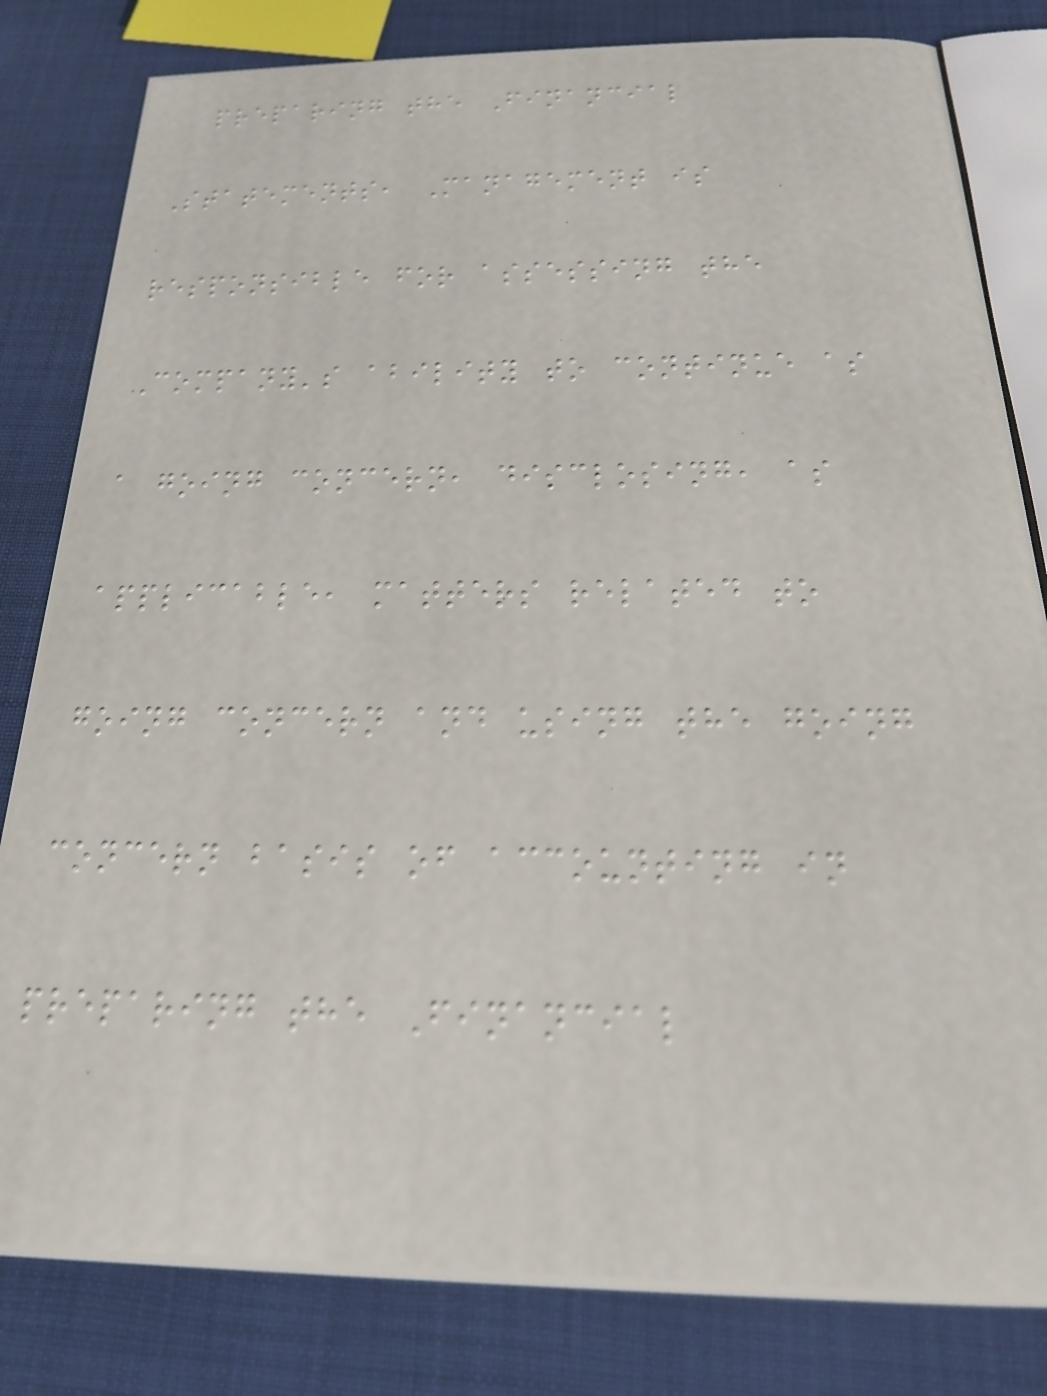preparing the Financial
Statements, Management is
responsible for assessing the
Company's ability to continue as
a going concern, disclosing, as
applicable, matters related to
going concern and using the going
concern basis of accounting in
preparing the Financial
